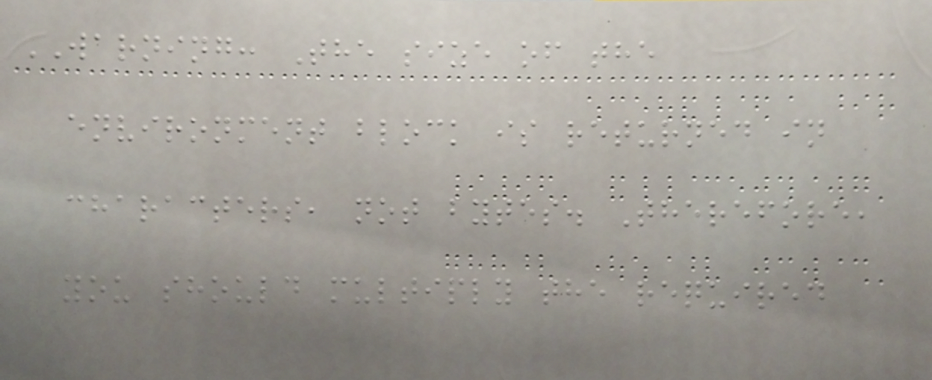WARNING: The size of the
environment block is returned in
characters, not bytes. Therefore,
you should multiply the required
